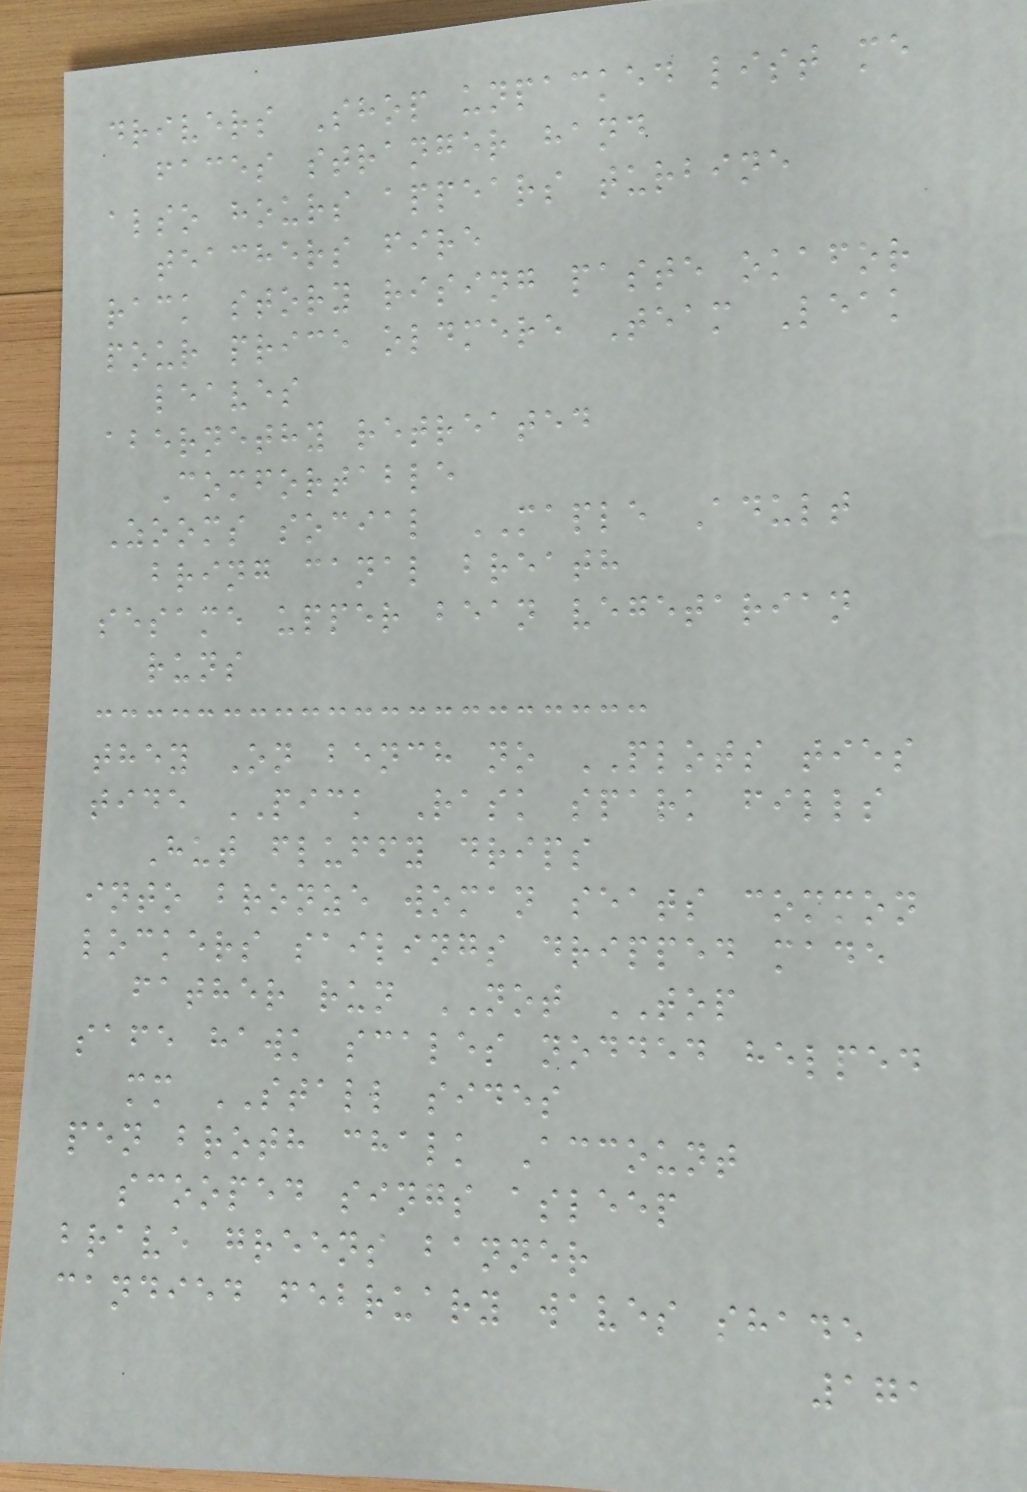drivers Shop unpacked list me
faces stranger hand
also hours appears turbine
teachers fire
rack story rising paste okafor
pour price oldmere Team Leak
leaves
abernethy retreated
Comfortable
Zooms social MAPLE Adult
bring canal breath
sesame upper bean vegetarian
runs
they On bench no PLOTS ties
tide PICK Rask spark fills
Hut fluffy drips
into bronze woman seats common
lockers sailings dripped made
father run NOT TOP
safe hawk scales nodded helped
mm STALL sides
pen broth chalk Account
scooped sings asleep
brave greens banner
candied february waves shade
171
